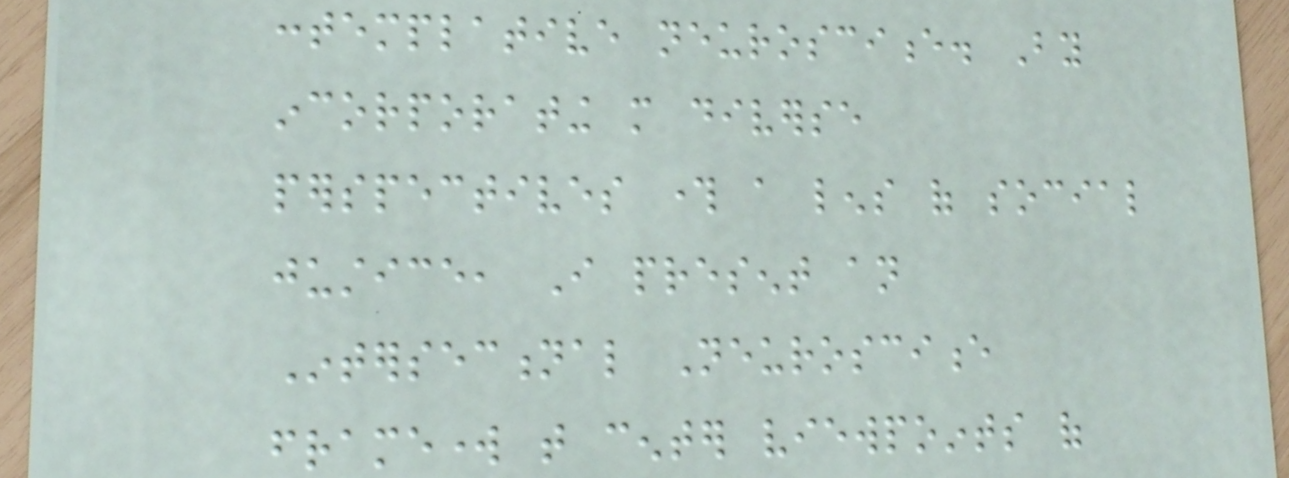contemplative neuroscience. By
incorporating more diverse
perspectives through a lens of social
justice, I present an
Intersectional Neuroscience
framework that center viewpoints of
